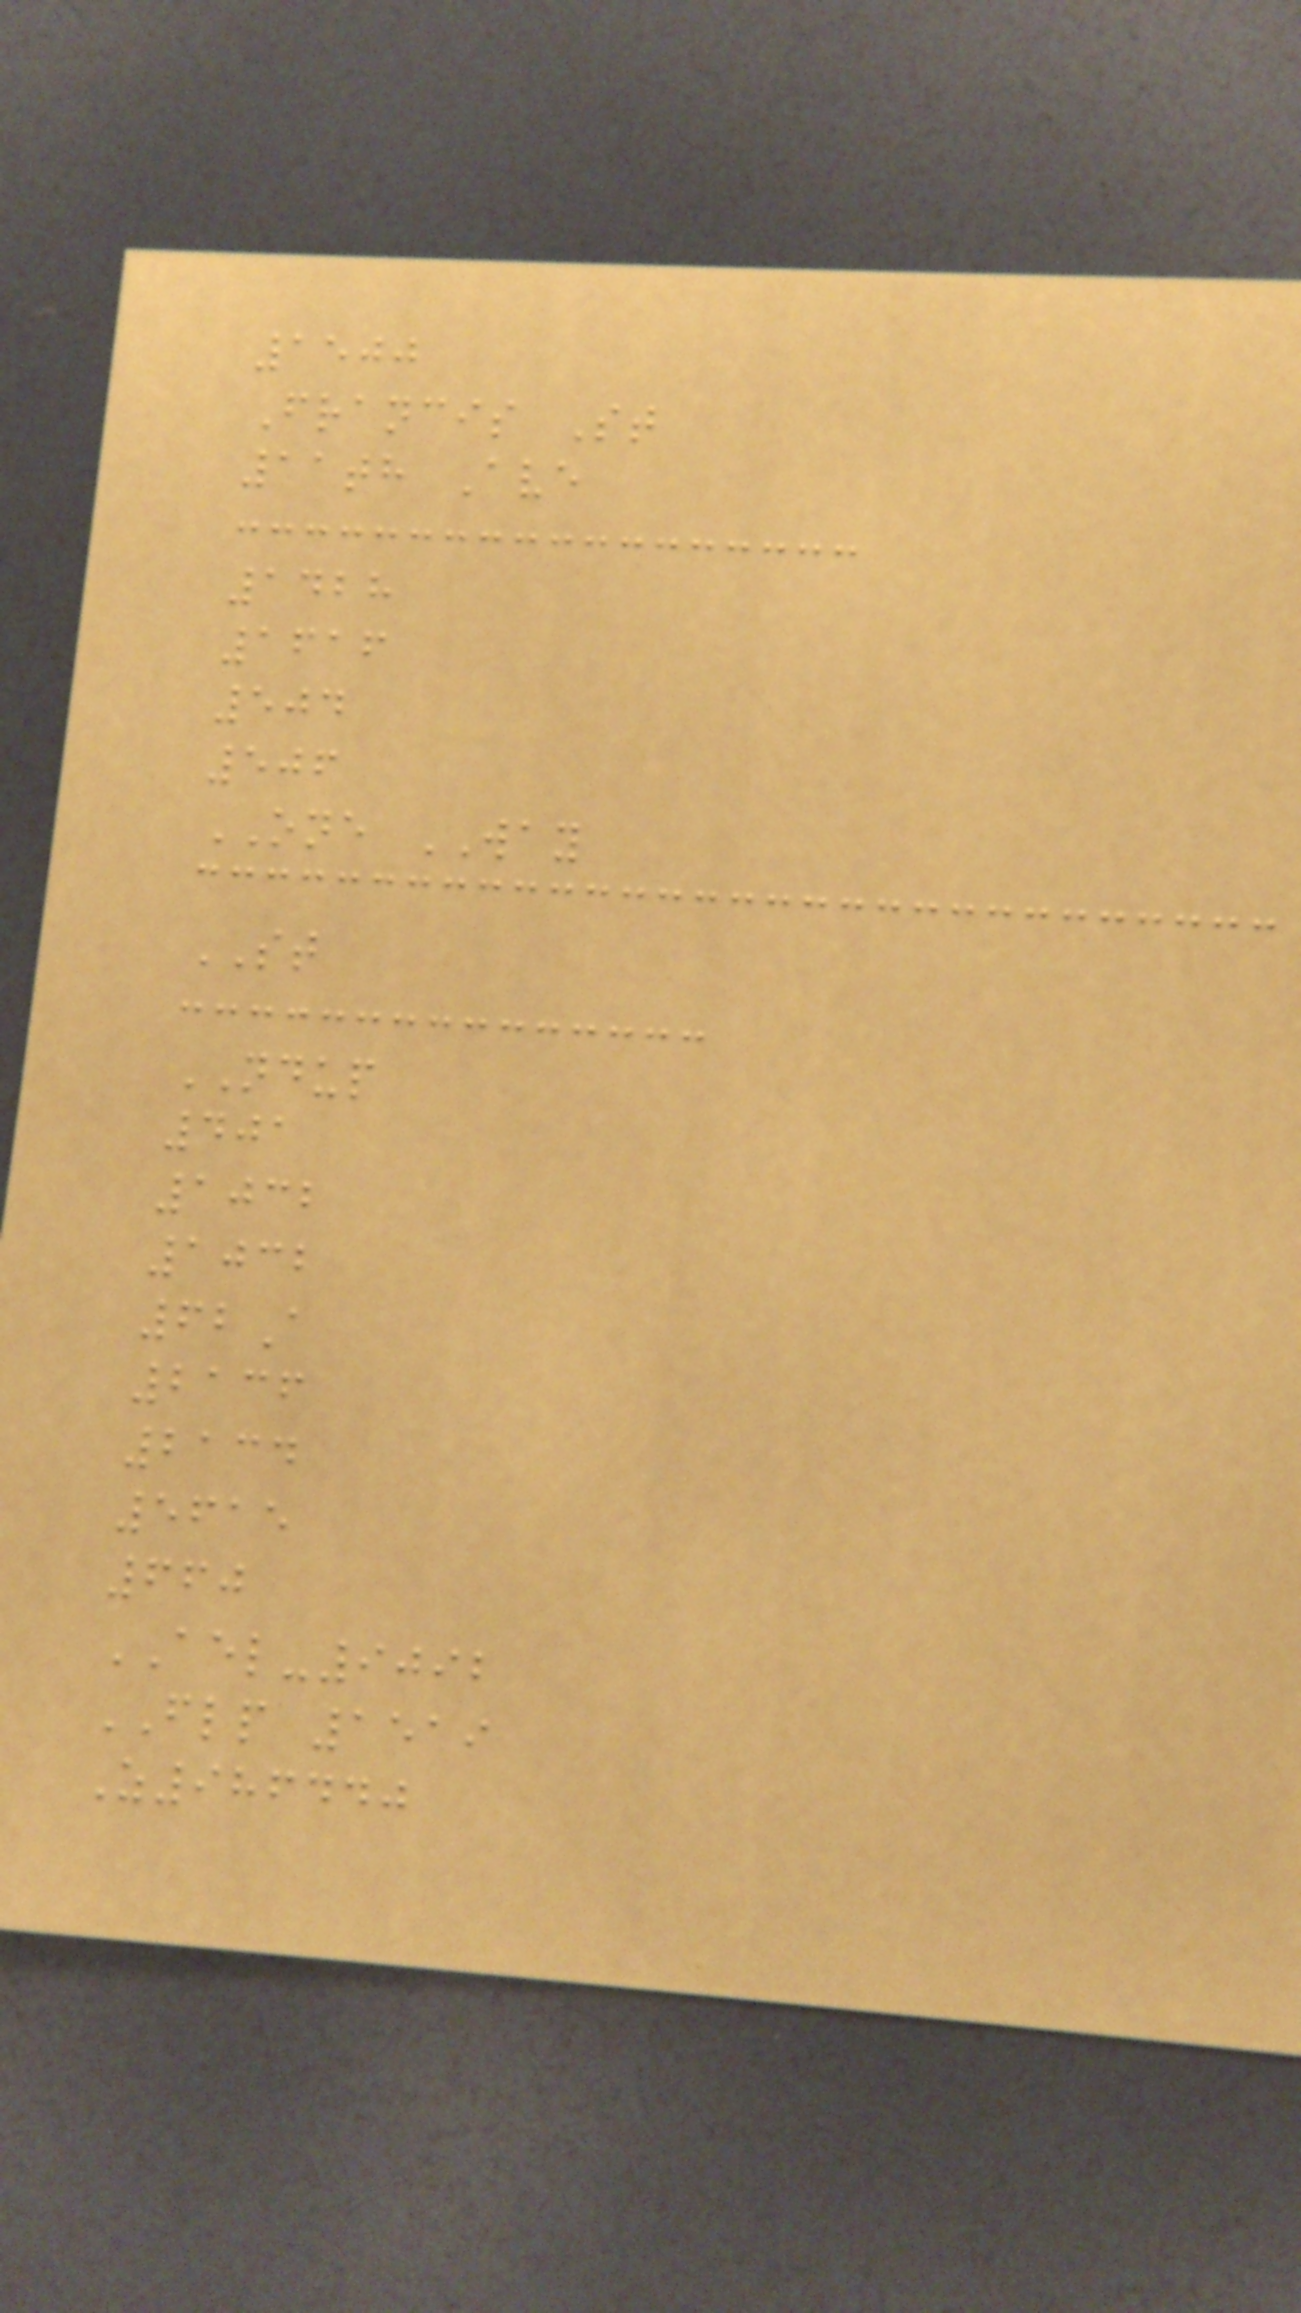1500
Francis St
11th Ave
1428
1616
504
506
ONE WAY
ST
NDUP
401
1032
1032
62A
2136
2134
5615
660
AEL-9092
FLP 1519
Z986440
